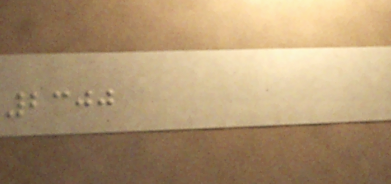2300
